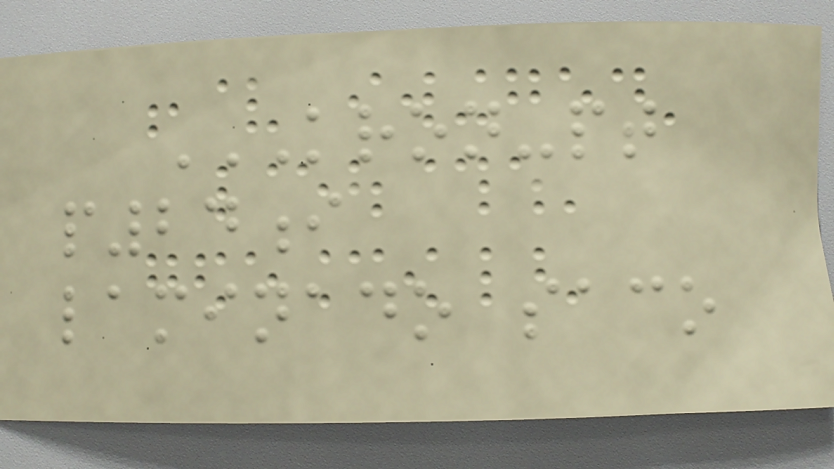KRON-PT
P24I
LAMINADO SACO
